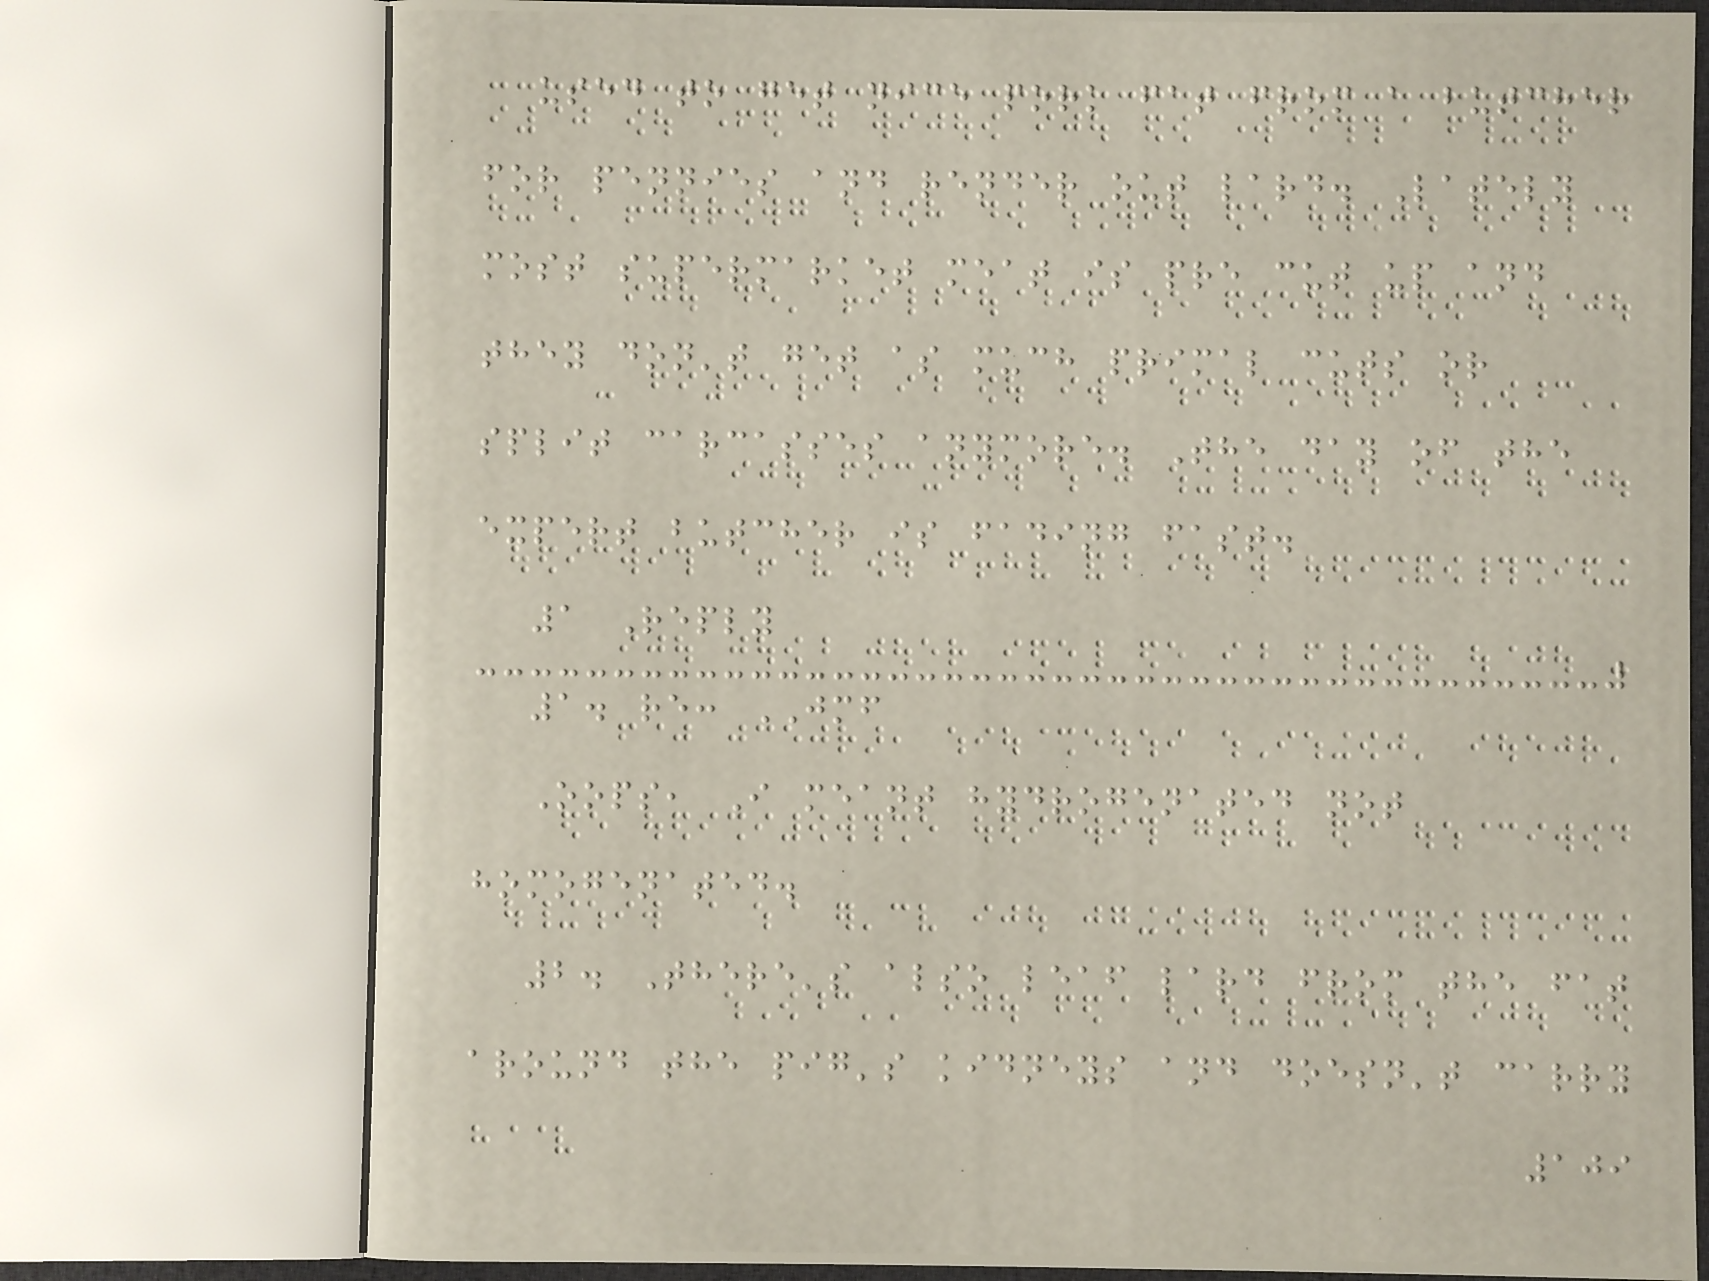used to get nice pork fat from a butcher
for pennies and render out lard. Lately
most supermarket meat is pre cut up and
they don't get as much primal cuts or
split carcasses anymore. The day of the
expert butcher is fading fast.
1 Reply
1. re: JMF
Oops, I meant hydrogenated not
homogenated.
2. There's also leaf lard from the fat
around the pig's kidneys and doesn't carry
109
